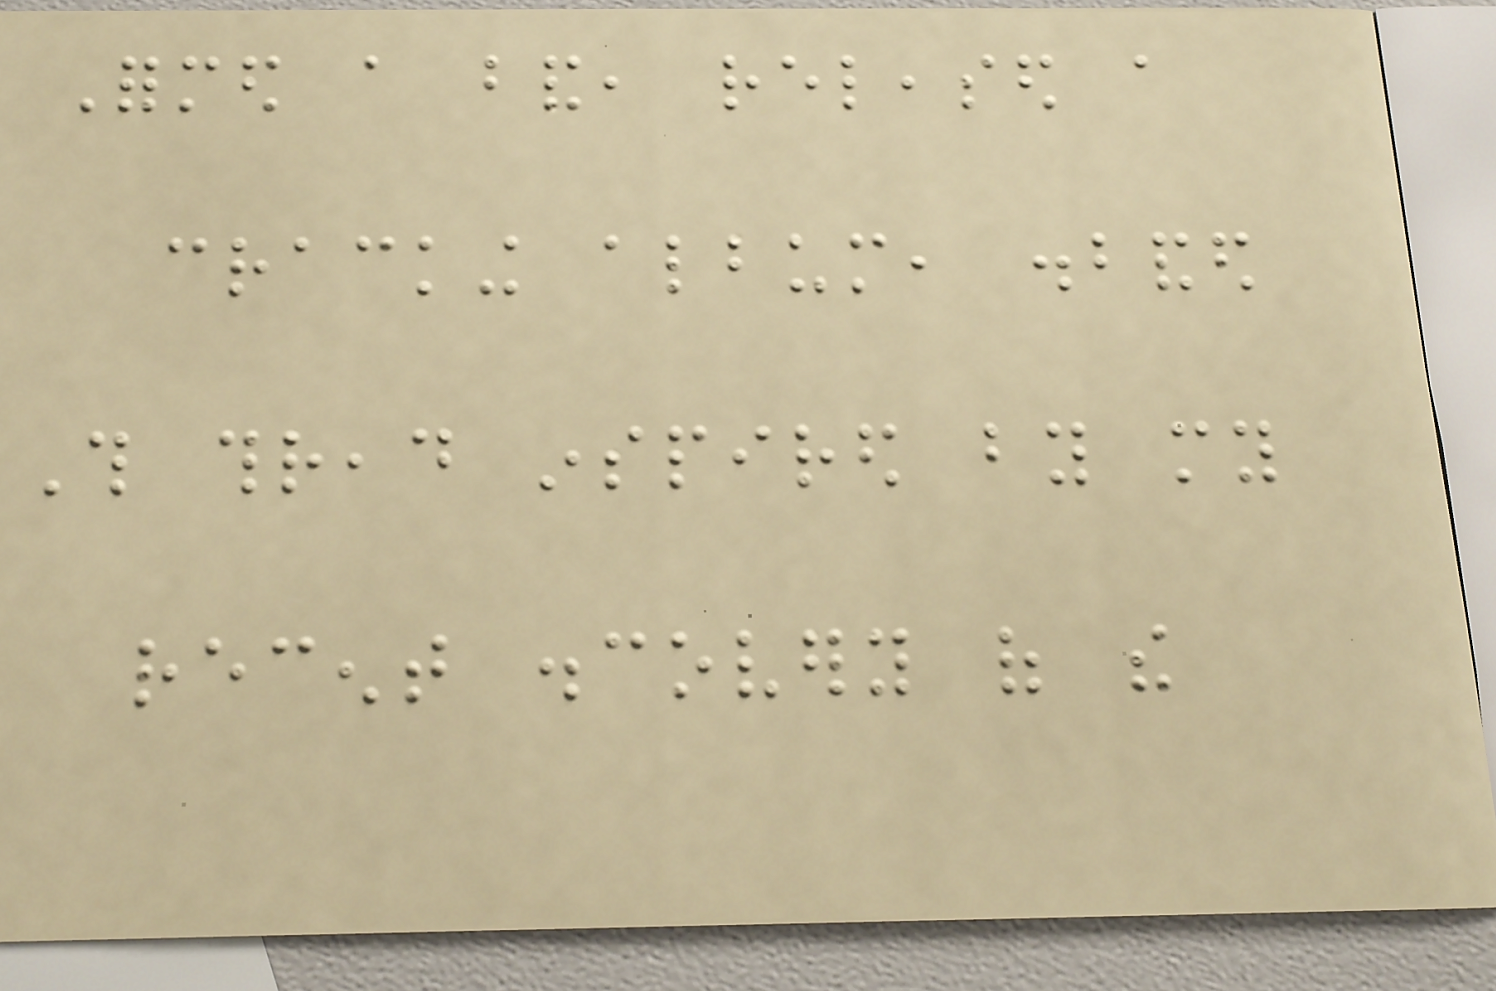Formed a band, released a
cracking album, disbanded
This thread inspired by my
recent discovery of the
